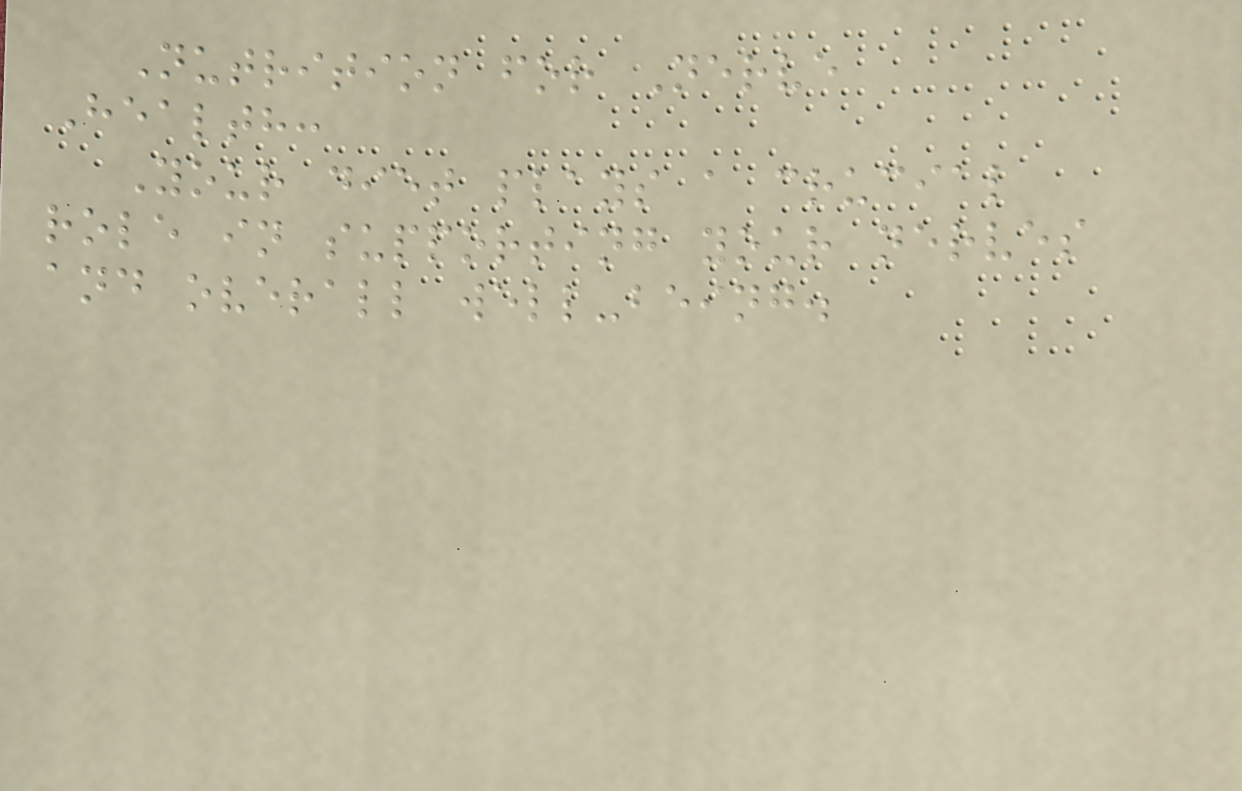Nutrition for Nerve
Health:
Your diet plays a crucial
role in supporting your nerves
and overall well-being.
